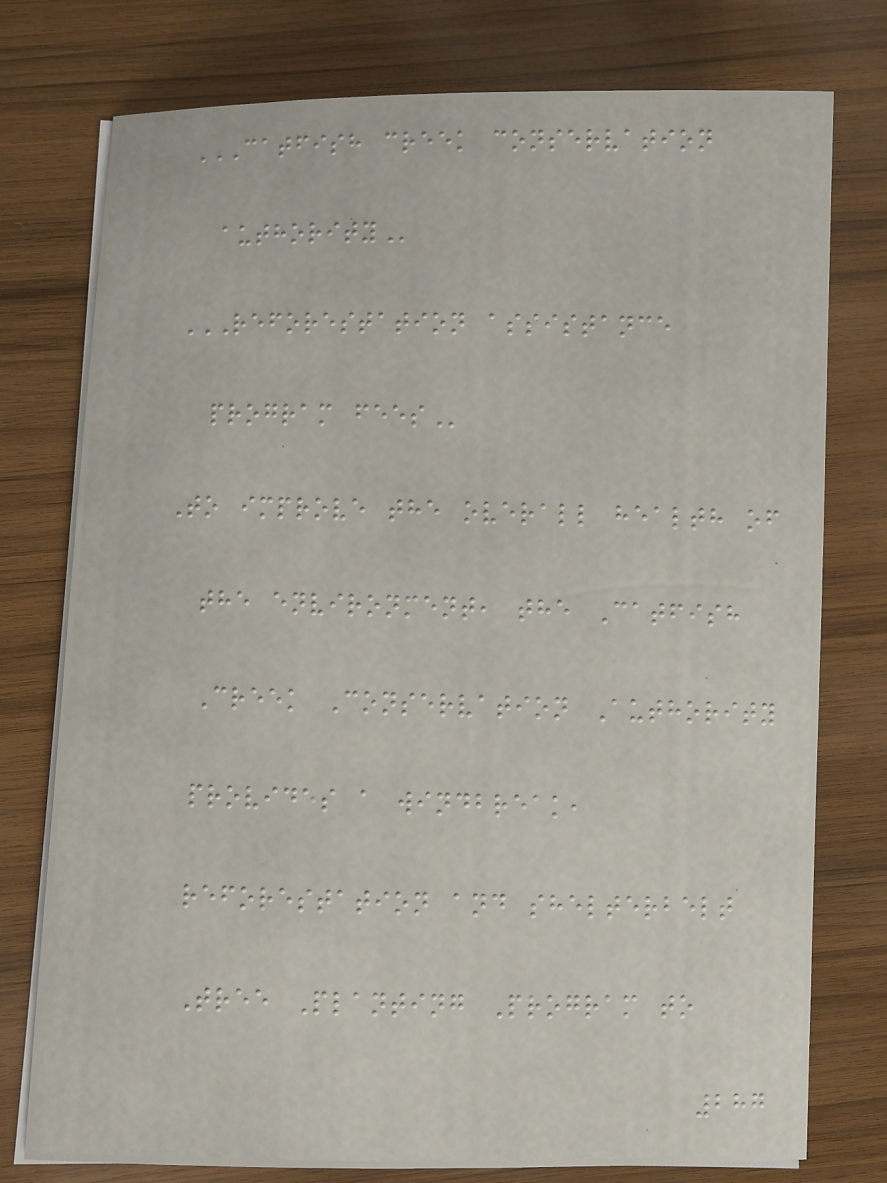CATFISH CREEK CONSERVATION
AUTHORITY
REFORESTATION ASSISTANCE
PROGRAM FEES
To improve the overall health of
the environment, the Catfish
Creek Conservation Authority
provides a windbreak,
reforestation and shelterbelt
Tree Planting Program to
287
